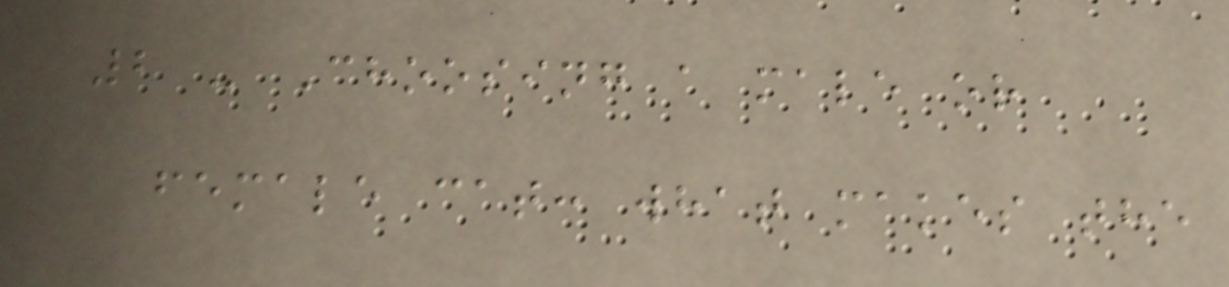2 - Choosing a male or
female cat: what makes the
